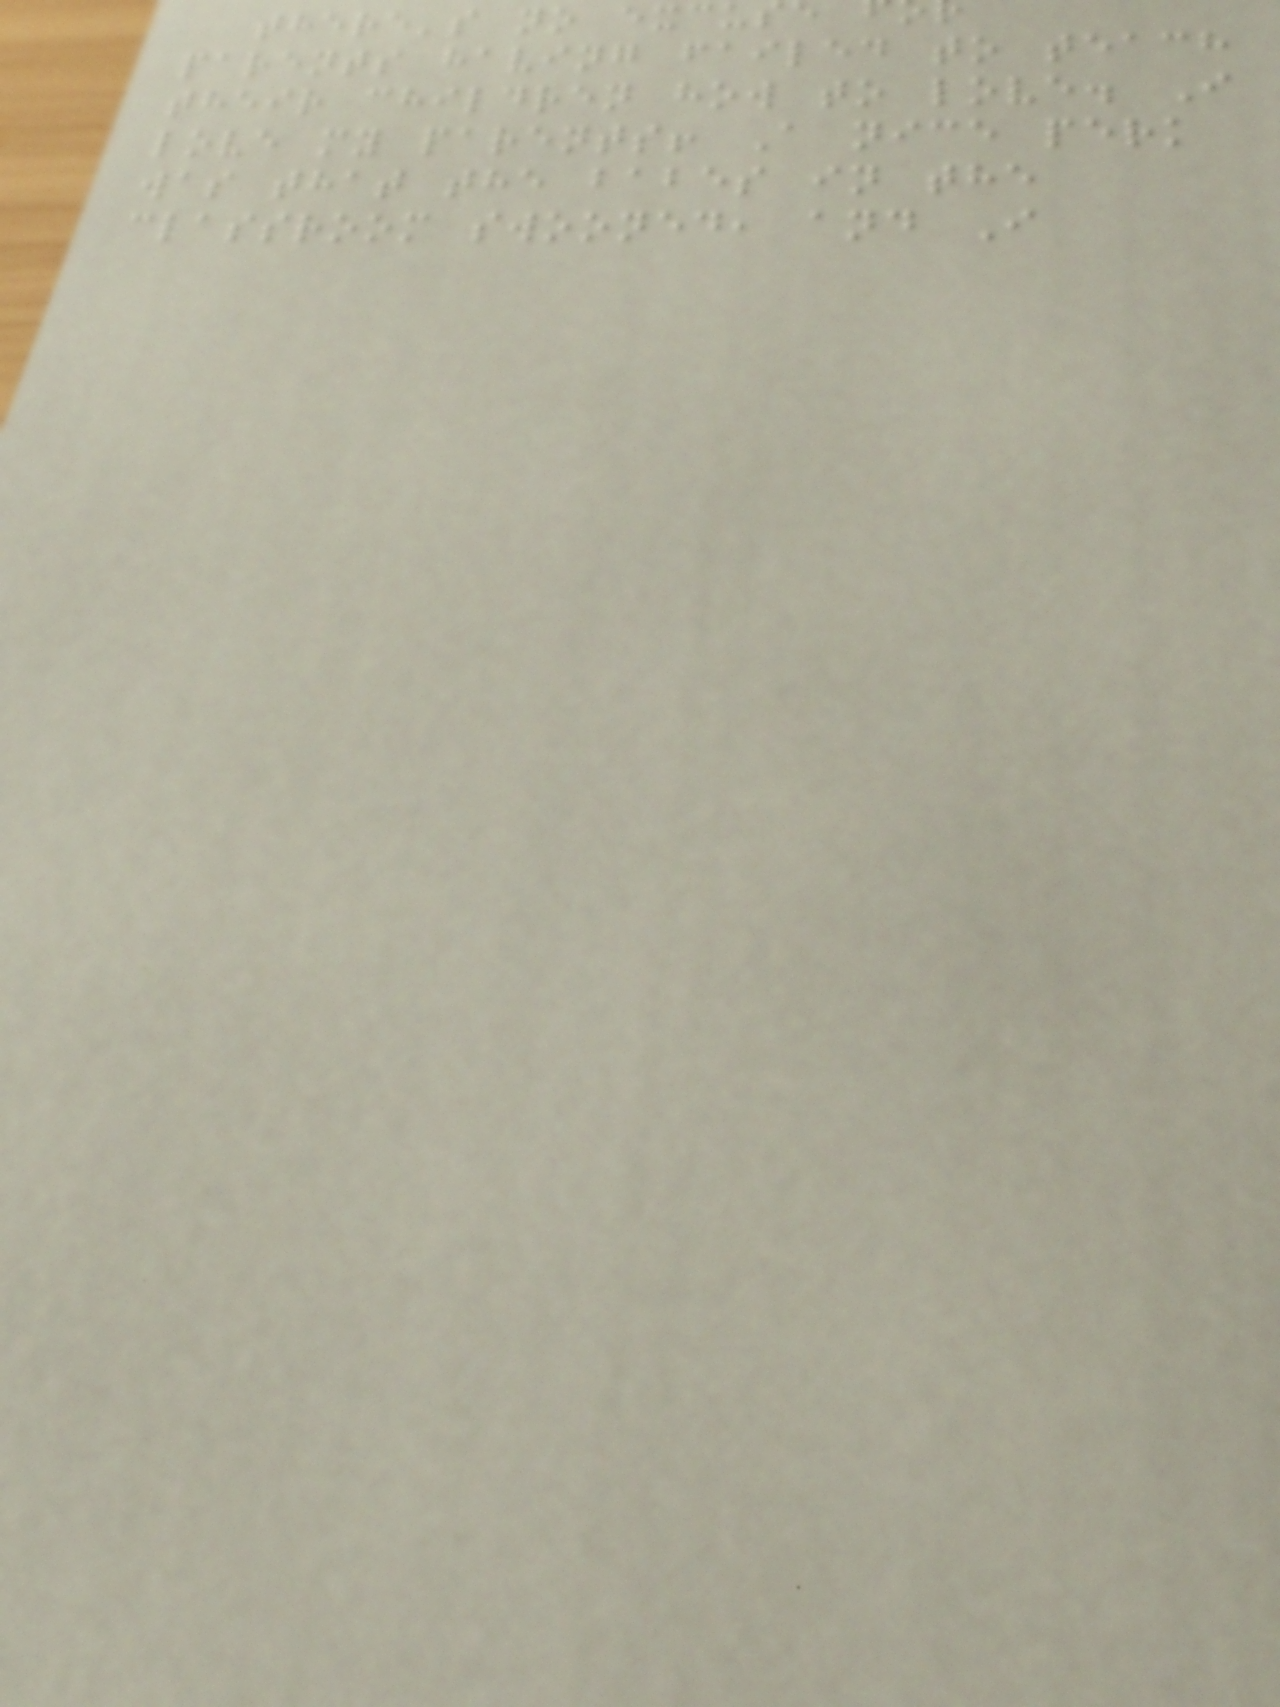there's no excu
parents having failed to teach
their children how to love. I
love my parents! A nice perk
was that the babes in the
classroom swooned, and I
